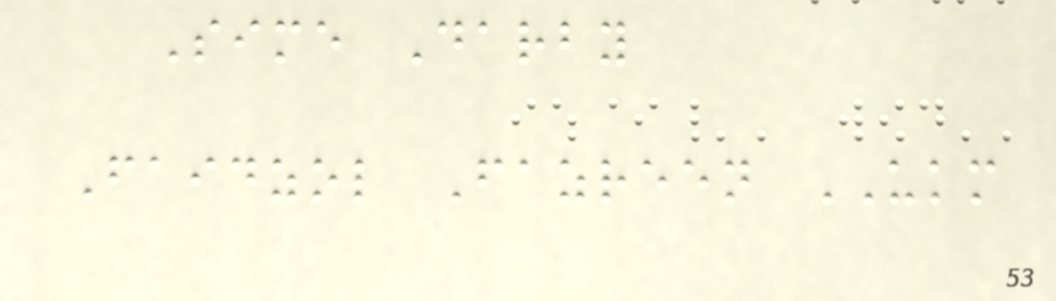Sime Darby
Faidzol Fazreen UKM
